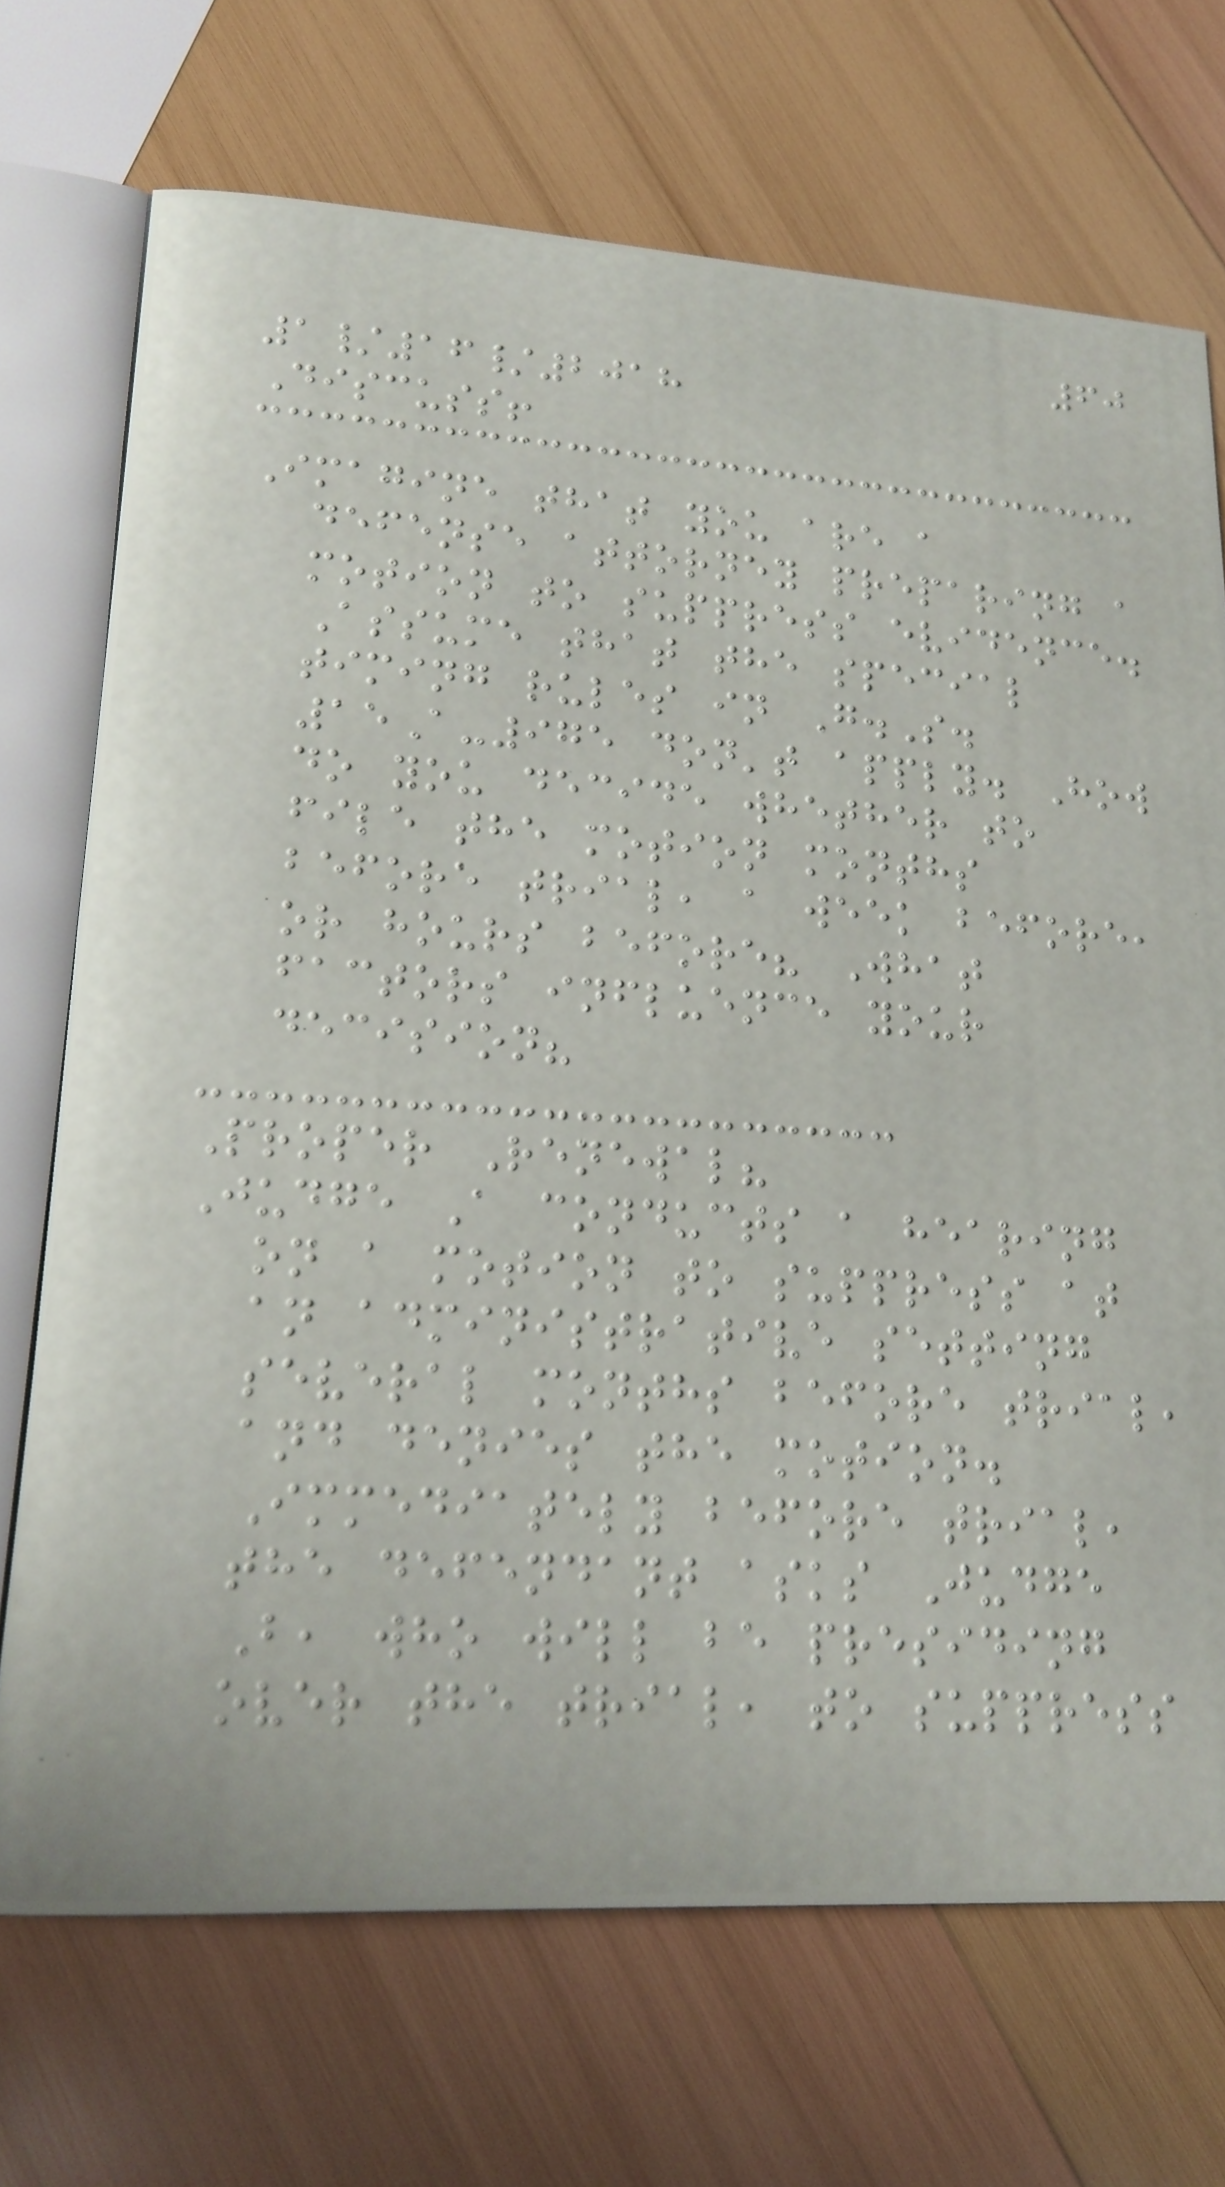60
1/16/2018
Discuss!
Imagine that you are a
defense attorney preparing a
motion to suppress evidence.
Assume that the special
timing rules in G.S.
15A-975 don't apply. How
do you decide whether to
file the motion months
before trial, a week before,
or hours before? What
factors influence your
decision?
Proper Renewal?
Judge A conducts a hearing
on a motion to suppress at
an administrative setting
several months before trial,
and denies the motion.
Immediately before trial,
the defendant asks Judge
B, who will be presiding
over the trial, to suppress
